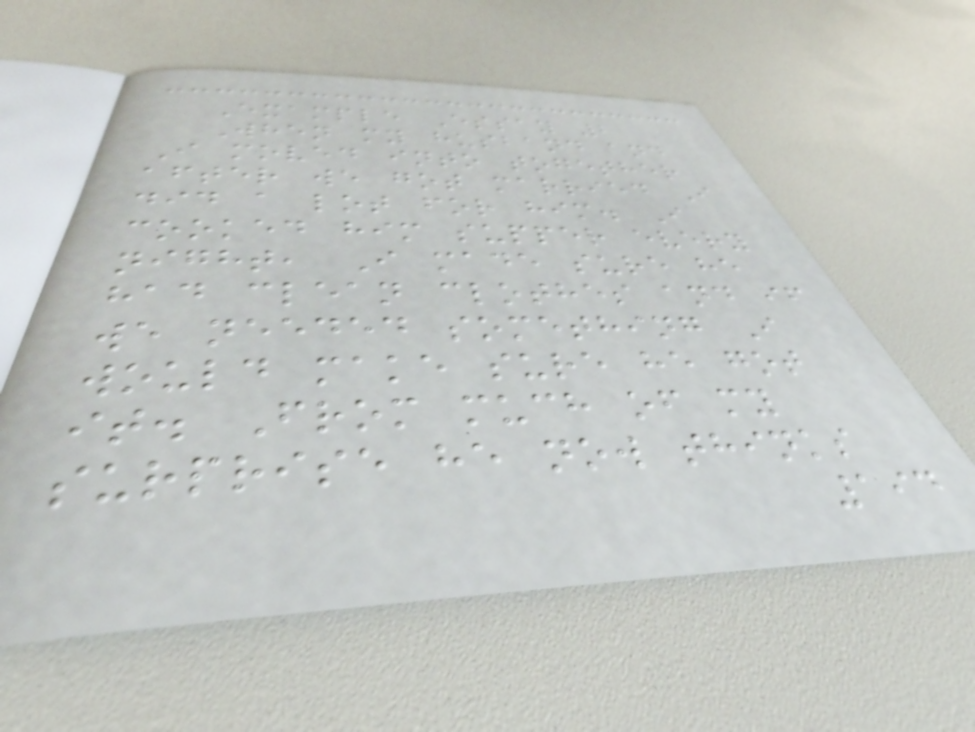Example Essay 2
When my husband and
I moved into together
after we got married I
did a lot for him. I
cooked him supper every
night, I made sure he
had clean clothes and if
we needed something I
would make sure he got
it. From much of my
surprise he now thinks
194
